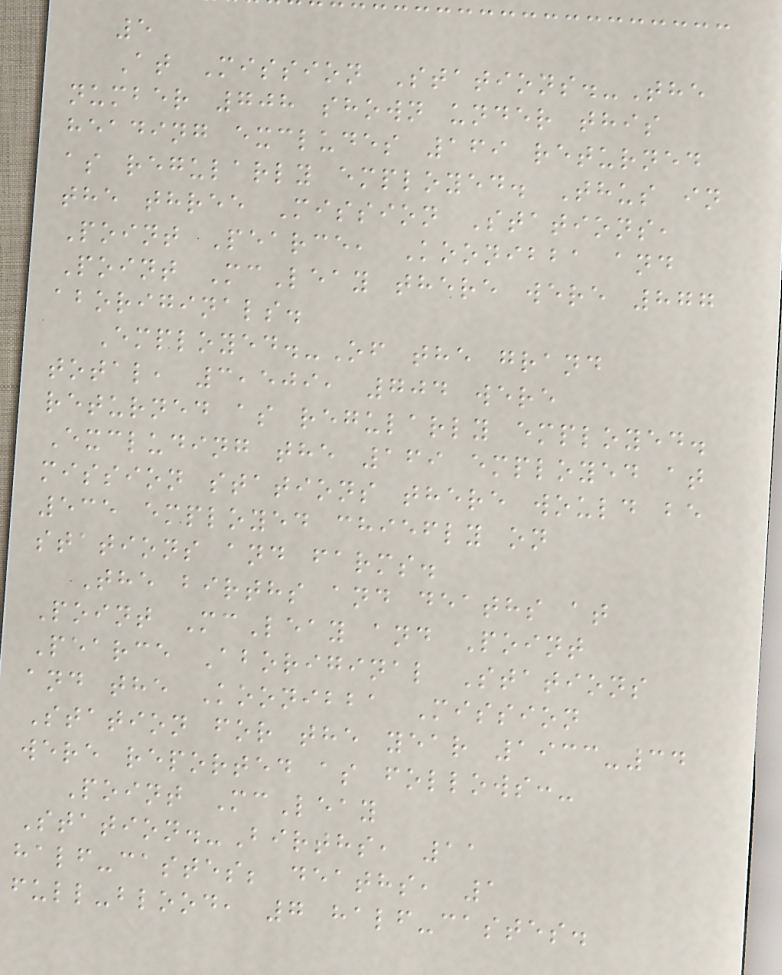5
At Mission Stations.-The
number 708 shown under this
heading excludes 169 returned
as regularly employed. Thus in
the three Mission Stations,
Point Pearce, Koonibba and
Point McLeay there were 877
aboriginals.
Employed.-Of the grand
total, 3,509, 704 were
returned as regularly employed.
Excluding the 169 employed at
mission stations there would be
535 employed chiefly on
stations and farms.
The births and deaths at
Point McLeay and Point
Pearce Aboriginal Stations
and the Koonibba Mission
Station for the year 1933-34
were reported as follows:-
Point McLeay
Station.-Births, 11
half-castes; deaths, 1
full-blood, 7 half-castes.
